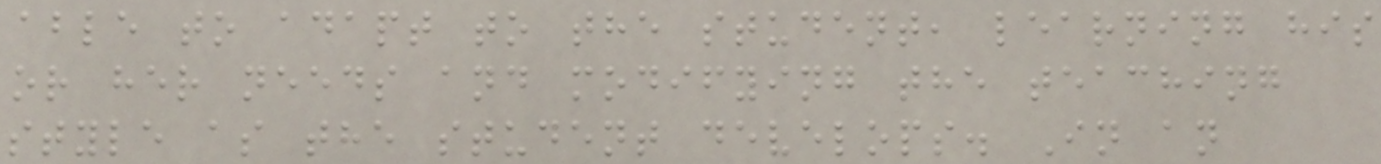able to adapt to the student, learning his
or her needs and modifying the teaching
style as the student develops. In an
